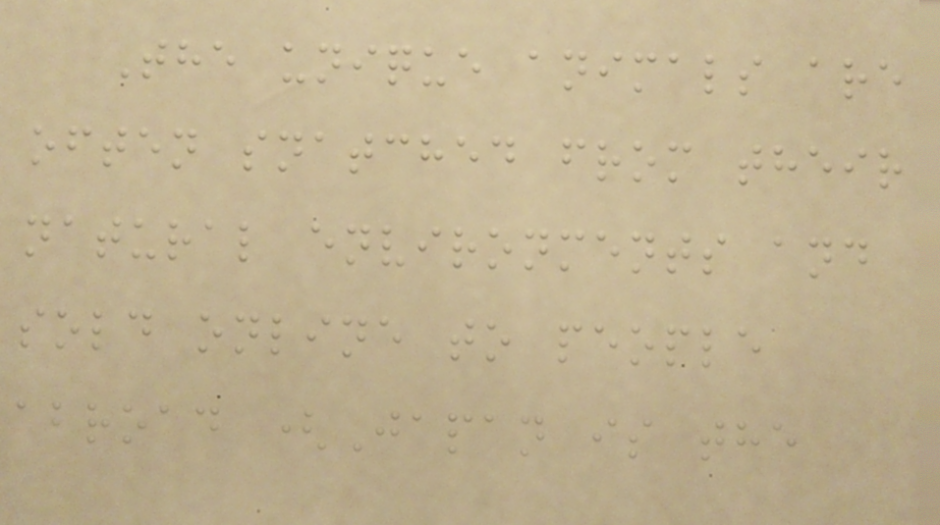The unique animals are
often snatched from their
natural environments and
sold online to people
abroad (Japan is the
